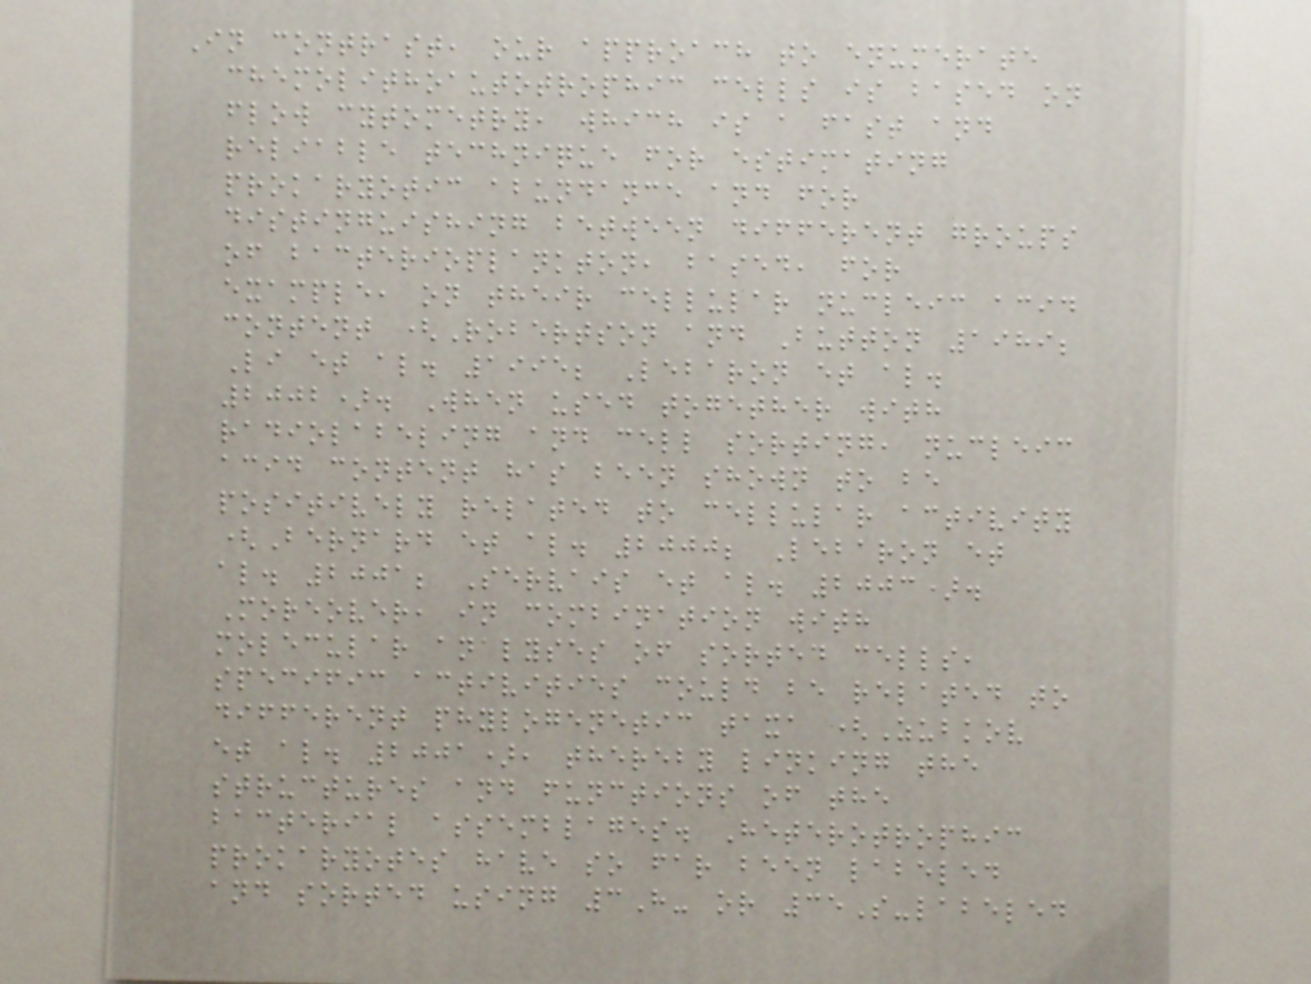In contrast, our approach to enumerate
chemolithoautotrophic cells is based on
flow cytometry, which is a fast and
reliable technique for estimating
prokaryotic abundance and for
distinguishing between different groups
of bacterioplankton, based, for
example, on their cellular nucleic acid
content (Robertson and Button 1989;
Li et al. 1995; Lebaron et al.
2002). When used together with
radiolabeling and cell sorting, nucleic
acid content has been shown to be
positively related to cellular activity
(Bernard et al. 2000; Lebaron et
al. 2001; Servais et al. 2003).
Moreover, in combination with
molecular analyses of sorted cells,
specific activities could be related to
different phylogenetic taxa (Zubkov
et al. 2001), thereby linking the
structures and functions of the
bacterial assemblages. Heterotrophic
prokaryotes have so far been labeled
and sorted using 3H- or 35S-labeled
